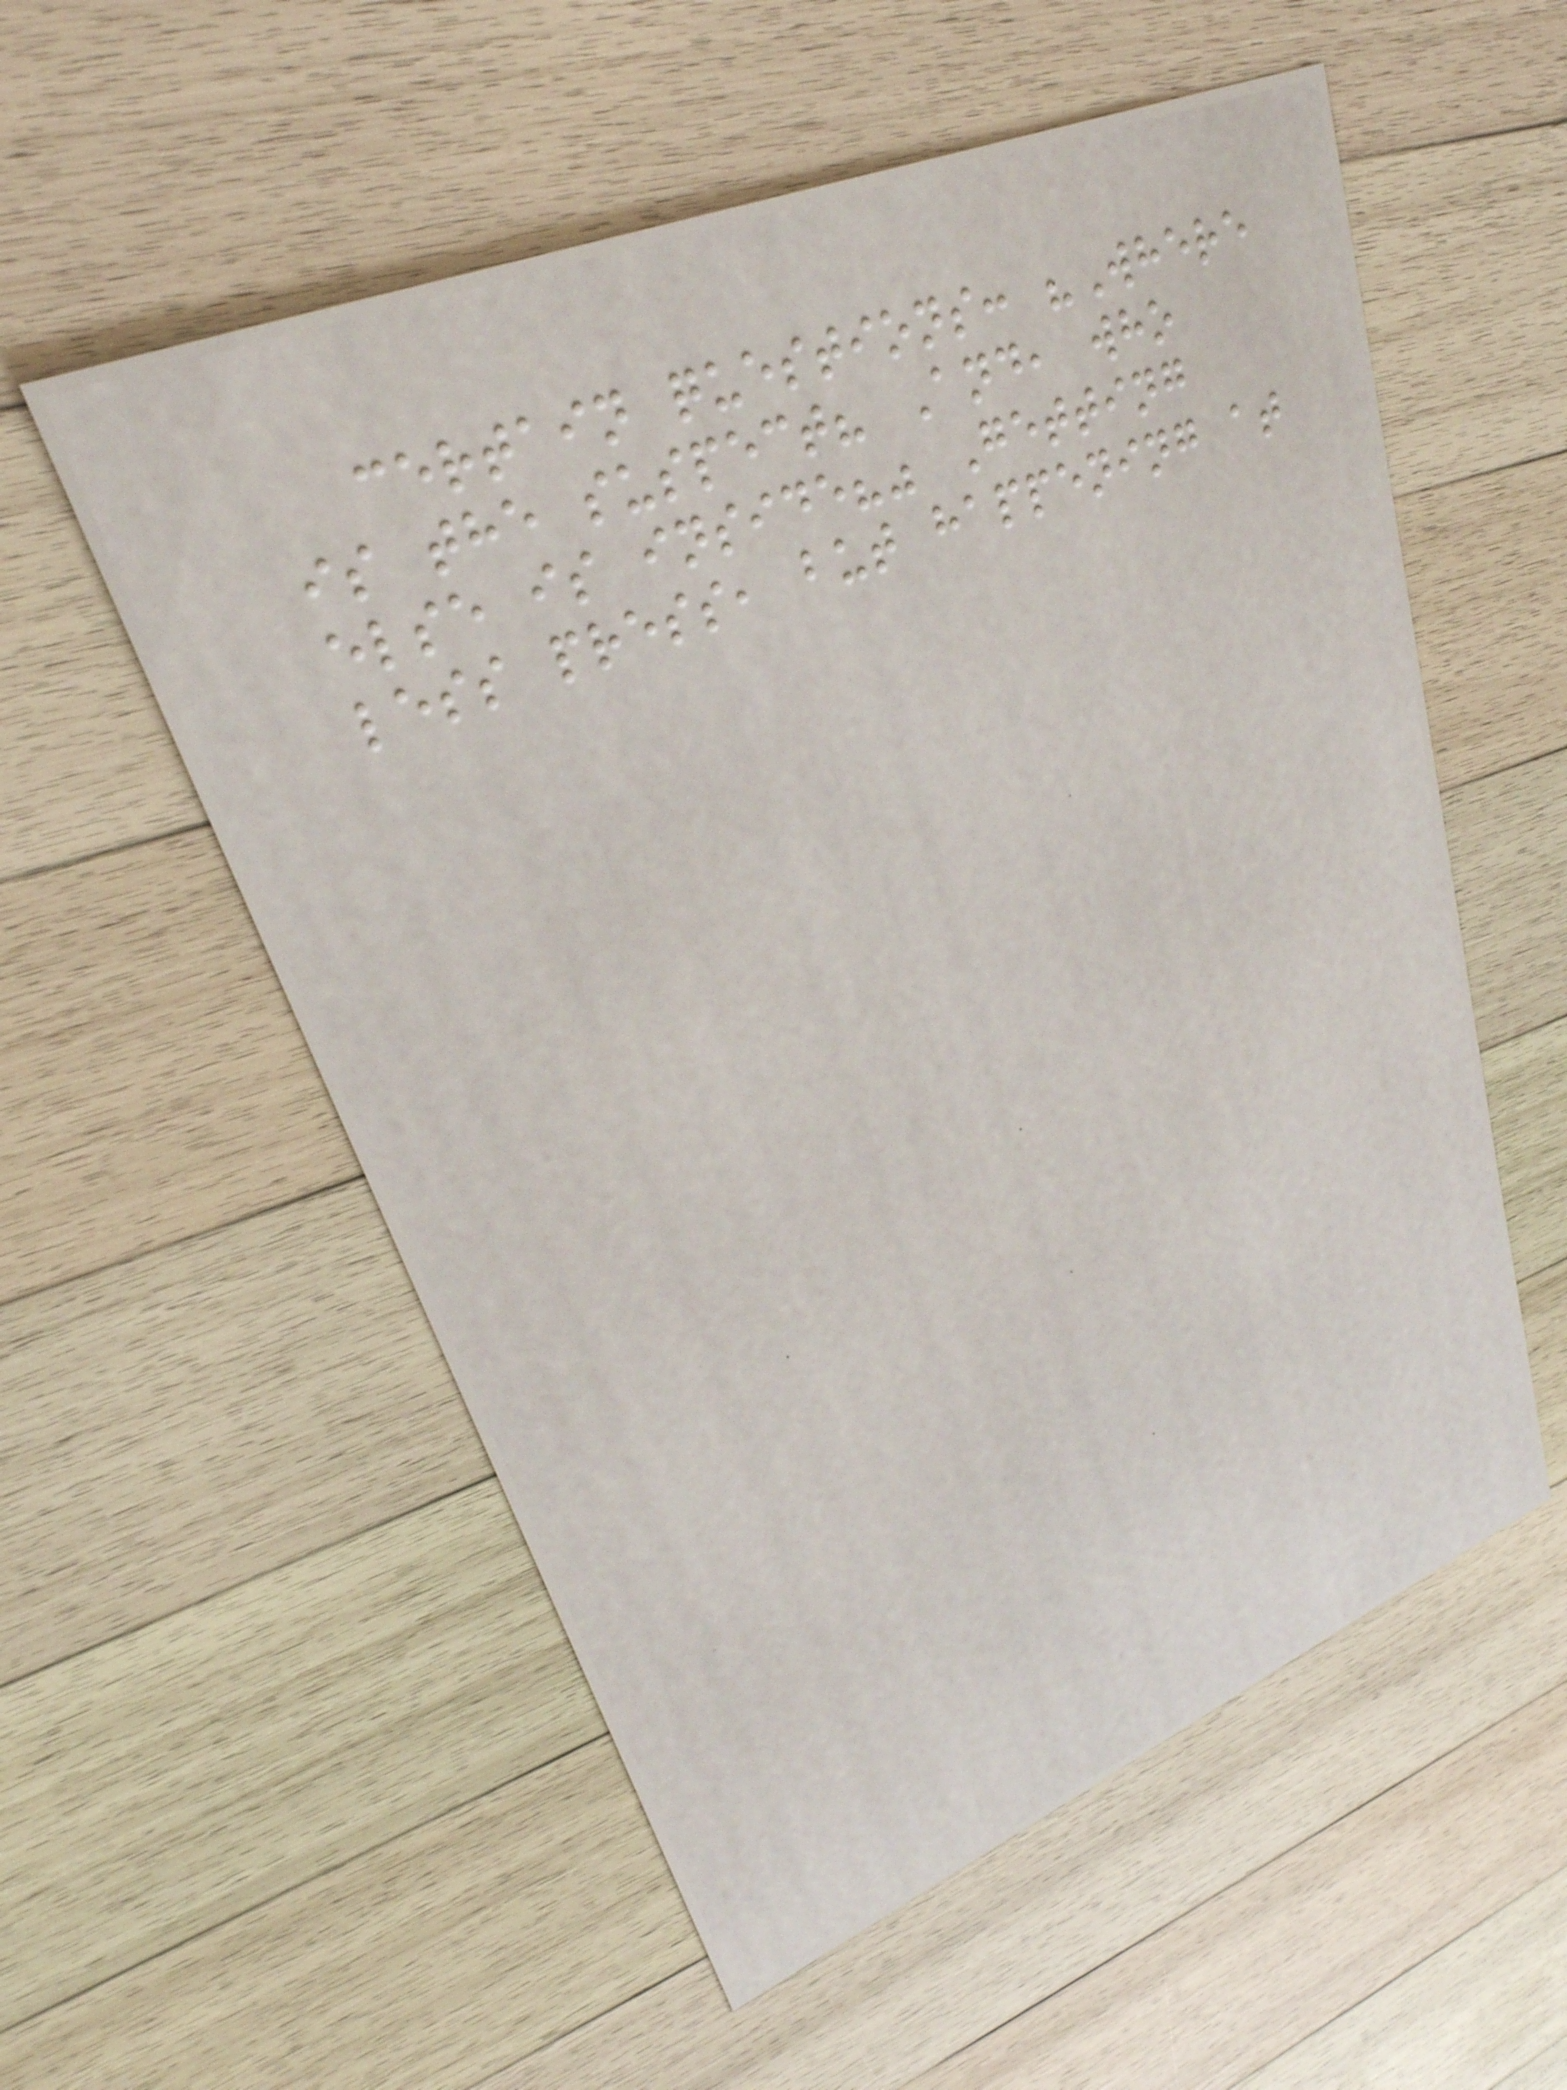certain questions: "Where
is the suspect? And, who
else is inside?" Getting
less press, but happening at
